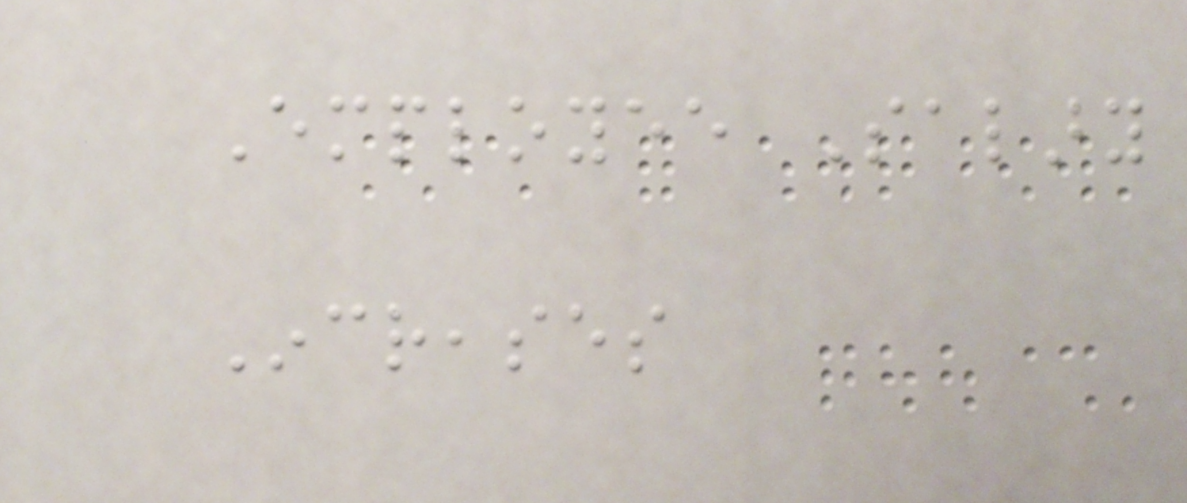Employee Salary
Increases
